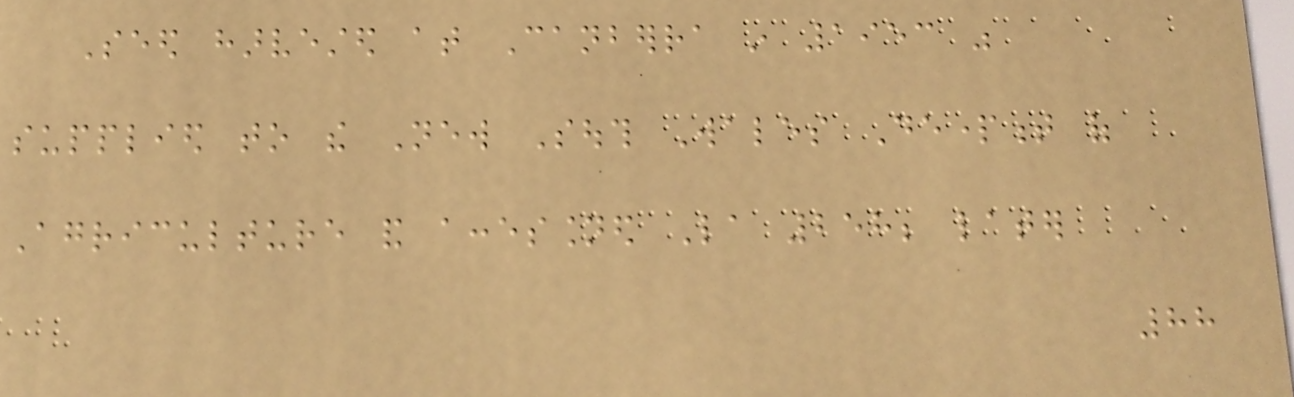Seed harvested at Canberra in 1953 was
supplied to the New South Wales Department of
Agriculture and accessioned La 258; later
88
